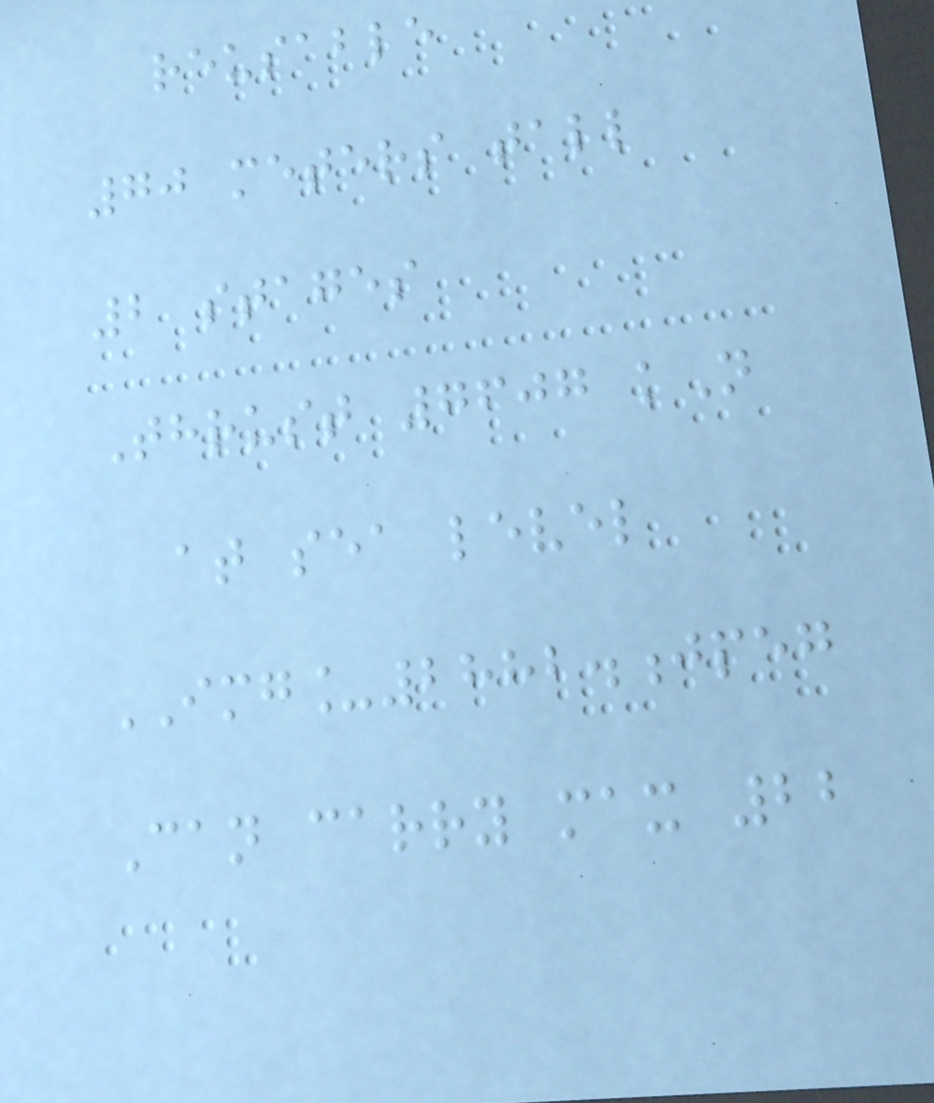reusable
70 meters tall
2 stages
Thrust 7607 kN
at sea level
IMG_2882.jpeg
Can carry max 22
